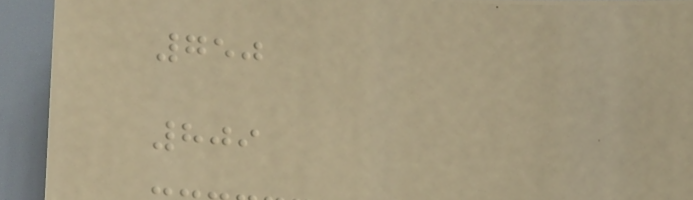750
809
